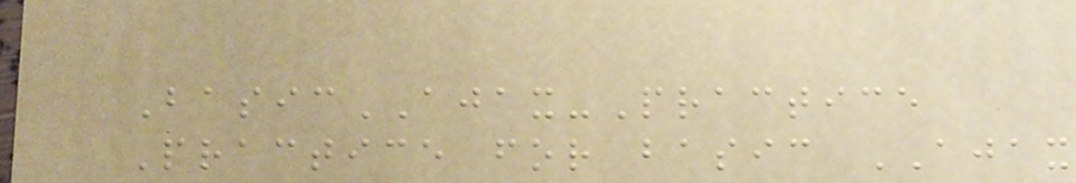BasicAJAX-Practice
Practice for basic AJAX
